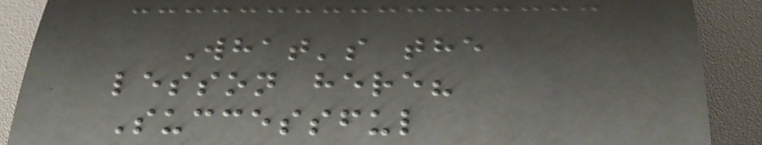What's the
lesson here?
Successful
